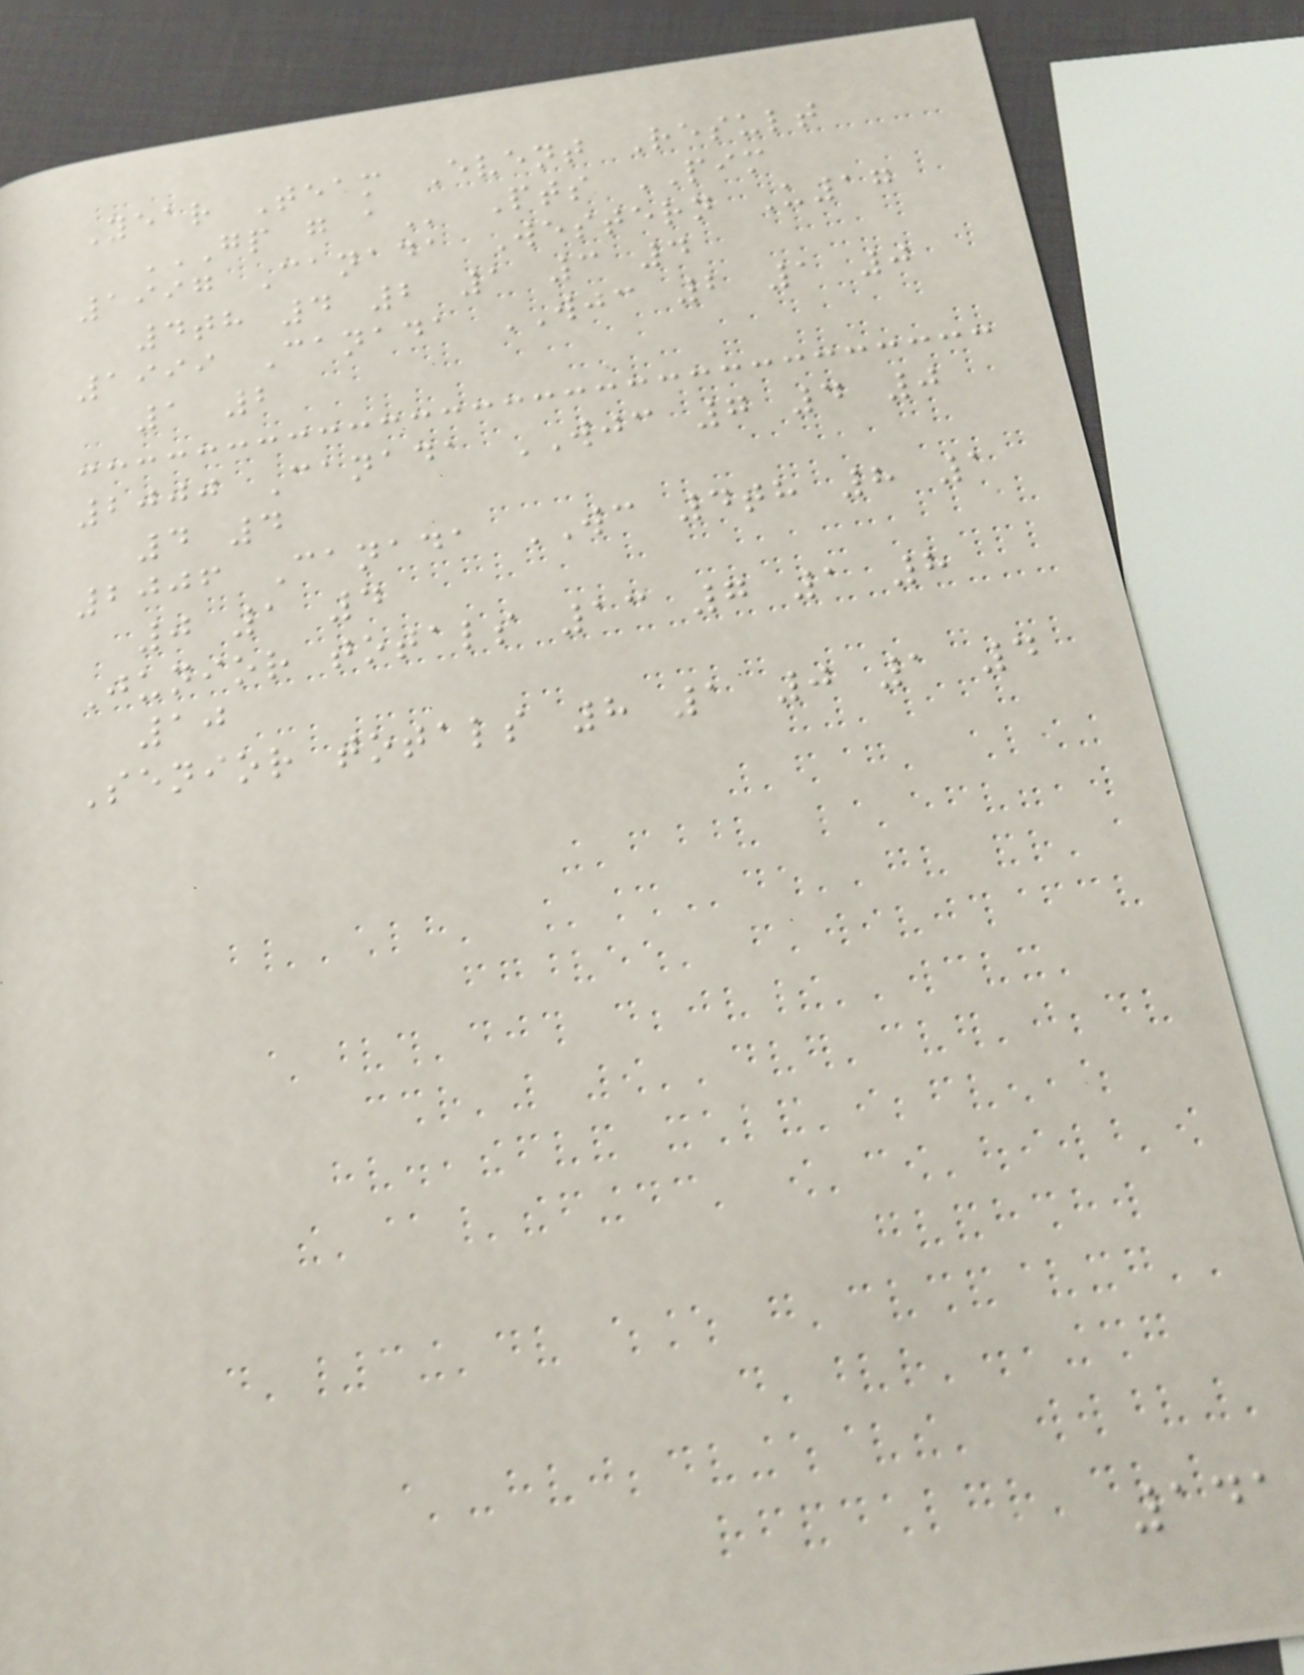Year Team Event Result
GP G A Pts PIM
1997 Canada Western U17
4th 4 2 1 3 4
1999 Canada WJC 2 1 0
1 2
2000 Canada WJC 7 4 0
4 4
2006 Canada WC 4th 8 1
0 1 4
Junior totals 13 7 1 8
10
Senior totals 8 1 0 1 4
141
